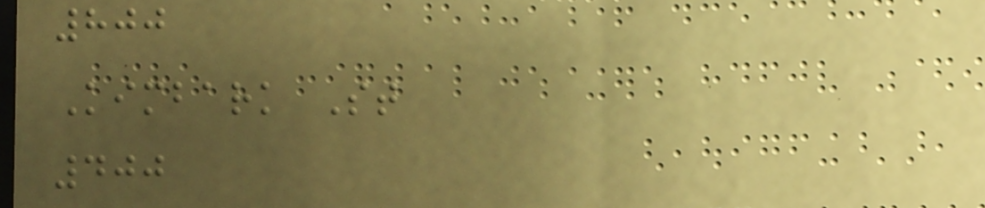800
Kimbark St
400
